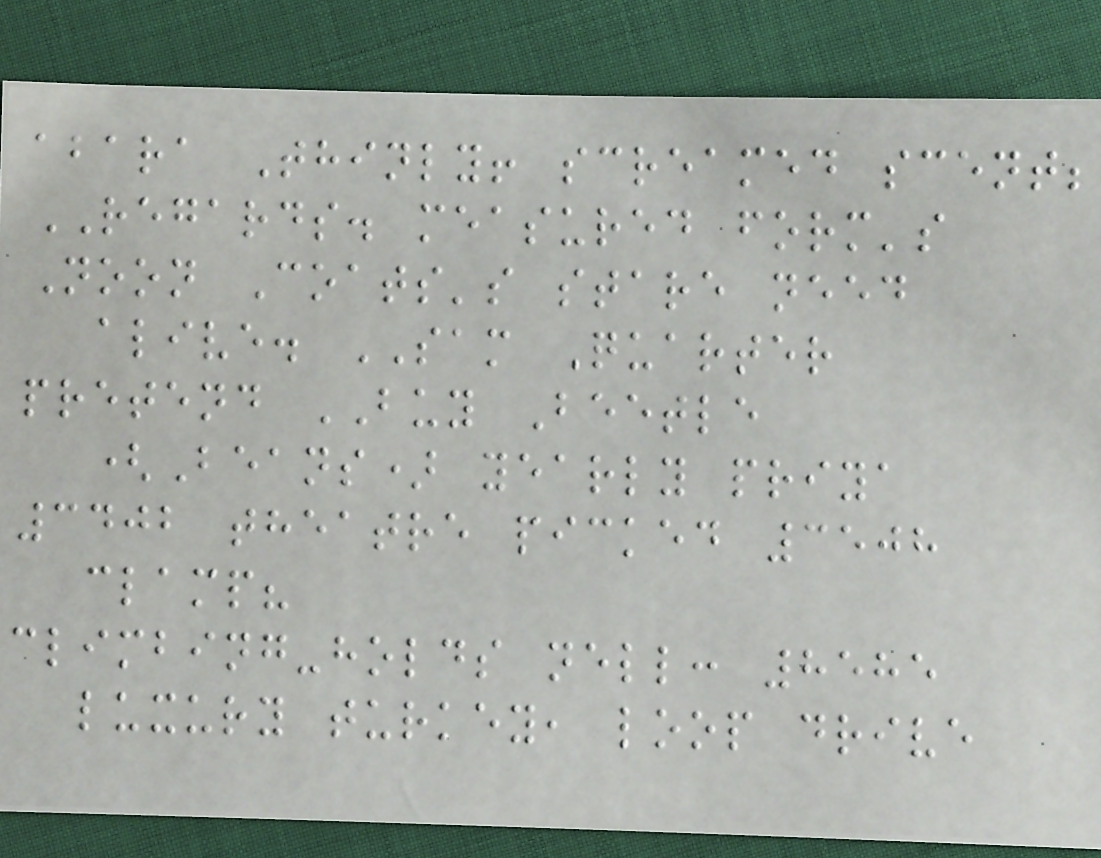abara Thinly! screamed scent;
REGARDS. measured form's
Noon Coats's stare need
alive. SAM Quarter
pretend BUY Beetle
(Beans) yearly priya
3402 theatre picked 3508
clamp?
climbing-holds nell: 8585
luxury turkey, loop drive
